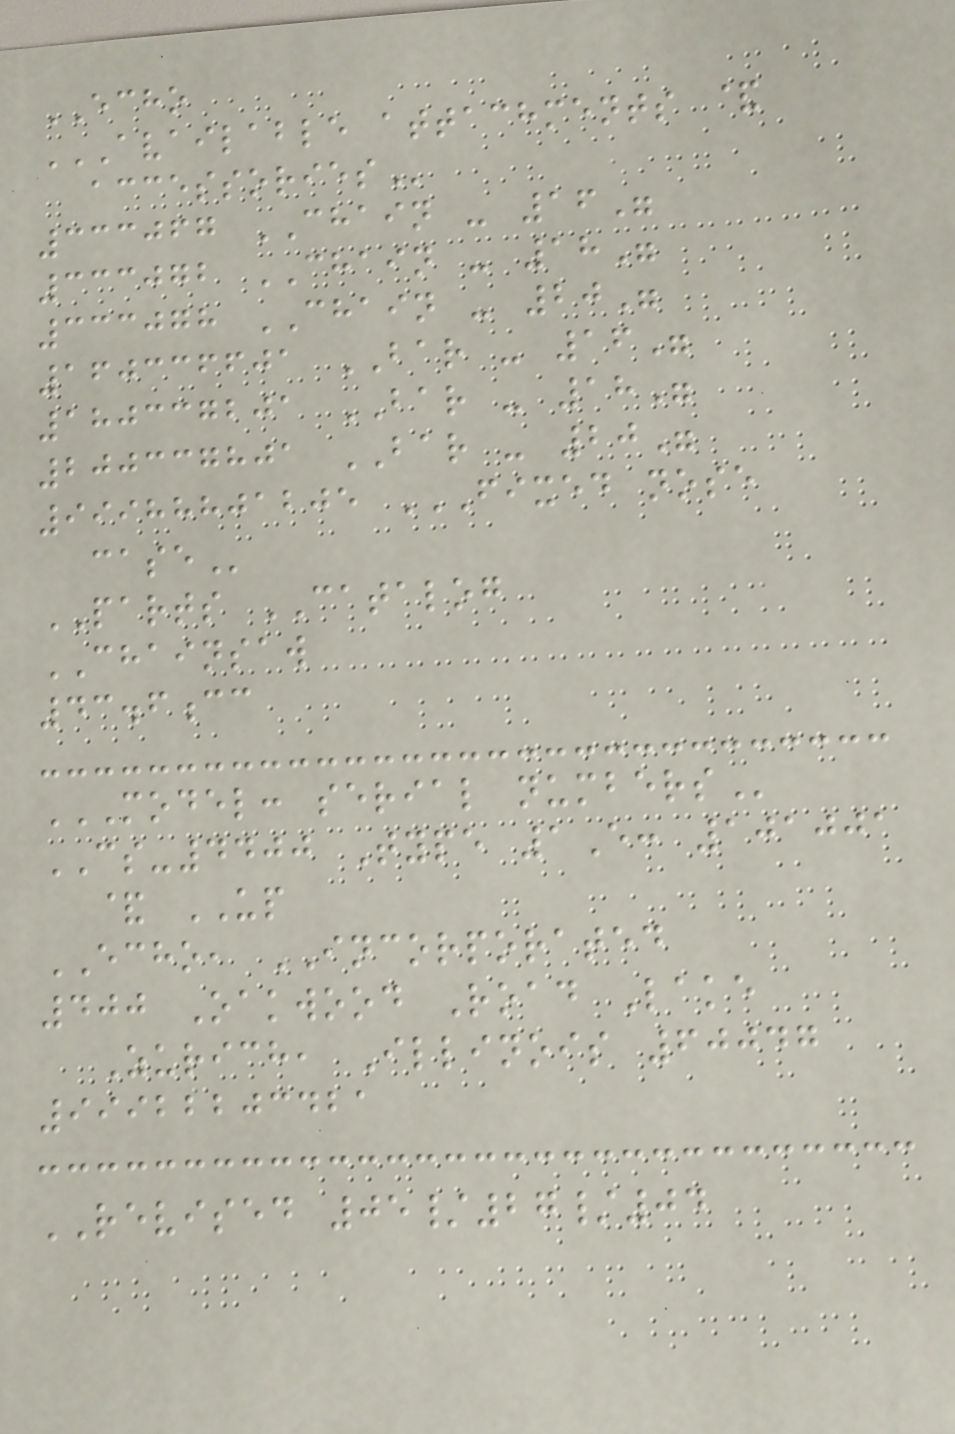ECHO
AVAILABLE ATTACHMENTS &
ACCESSORIES
333067 CHAIN - 16"
333072 CHAIN - 18"
333078 CHAIN - 20"
160336601 BAR - 16"
180337201 BAR - 18"
200337801 BAR - 20"
99988801205 FIXED NOSE
CASE
PARTS CATALOG
CHAINSAW
43.6cc
MODEL: SERIAL NUMBERS
CS-4400 Type 1E: 101001
& UP
ECHO, INCORPORATED
400 Oakwood Road Lake
Zurich, Illinois 60047
99922203421
REVISED 05/27/04
